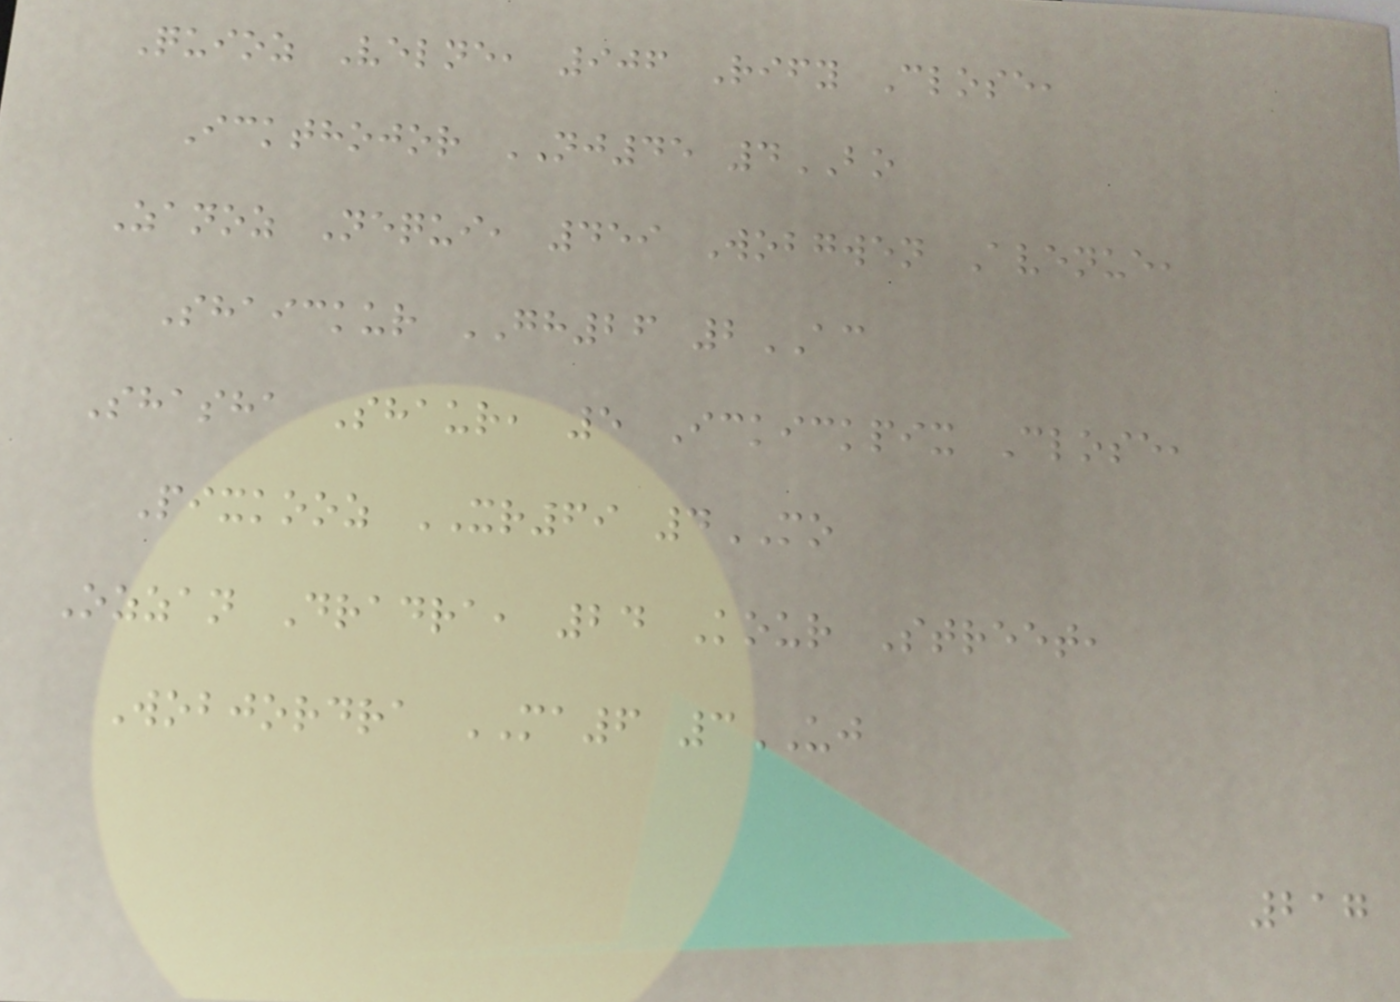Quioz Velne, 906 Rify Close,
Ickthojor NJ45 4BO
Zanoz Nequi, 459 Wobgwen Avenue,
Shaickur GH26 2AC
Shasha Shaur, 5 Ickickpix Close,
Pixkooz XR69 4MO
Ozzan Dradra, 24 Kour Street,
Wobjordra MA6 3UJ
217
